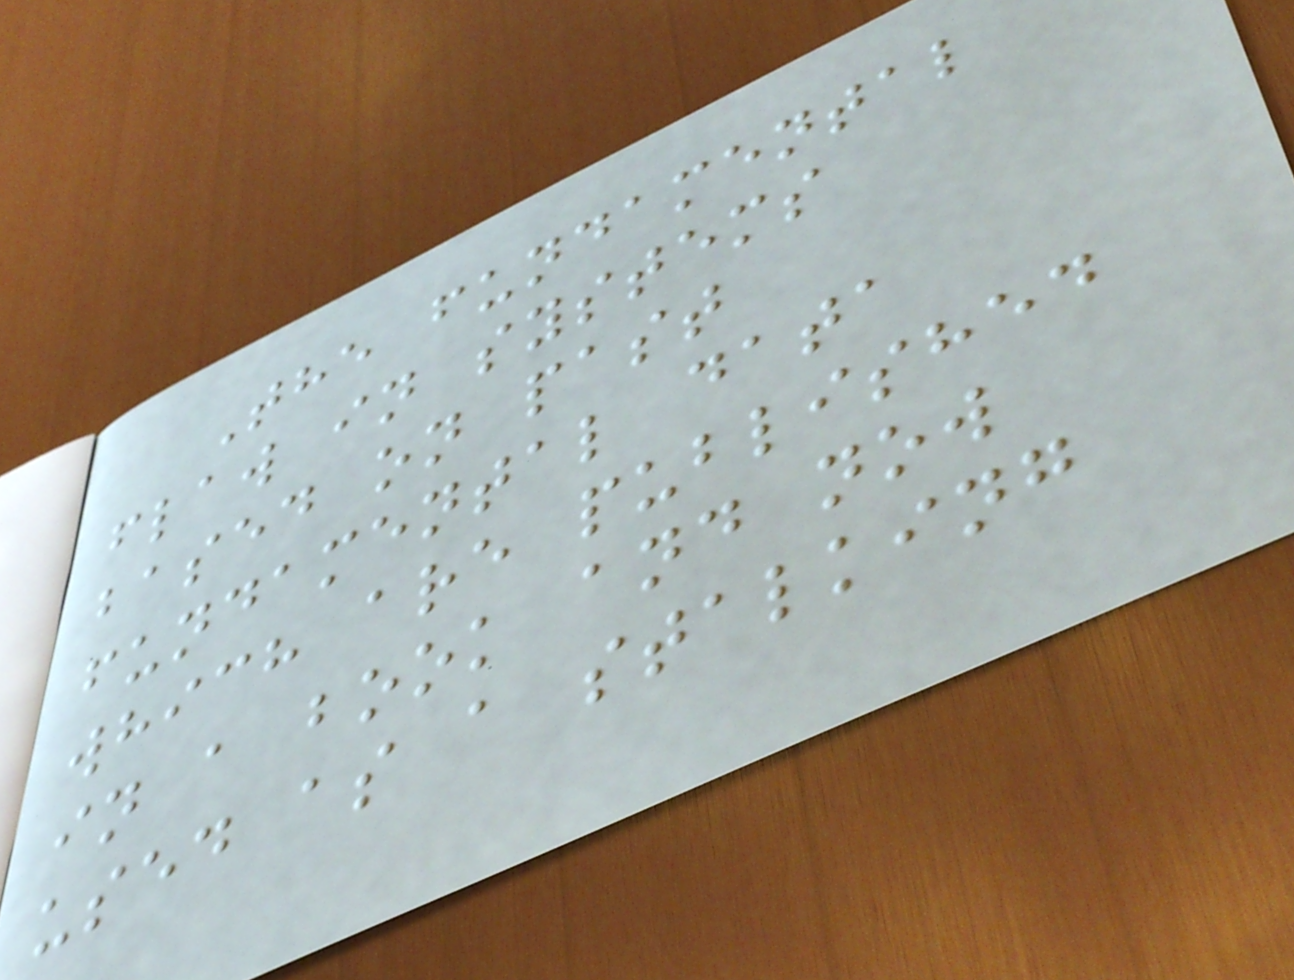The fundamental
flaw in systems
based on past
fundamental data
which are published
in a book and now
used as a stalking
